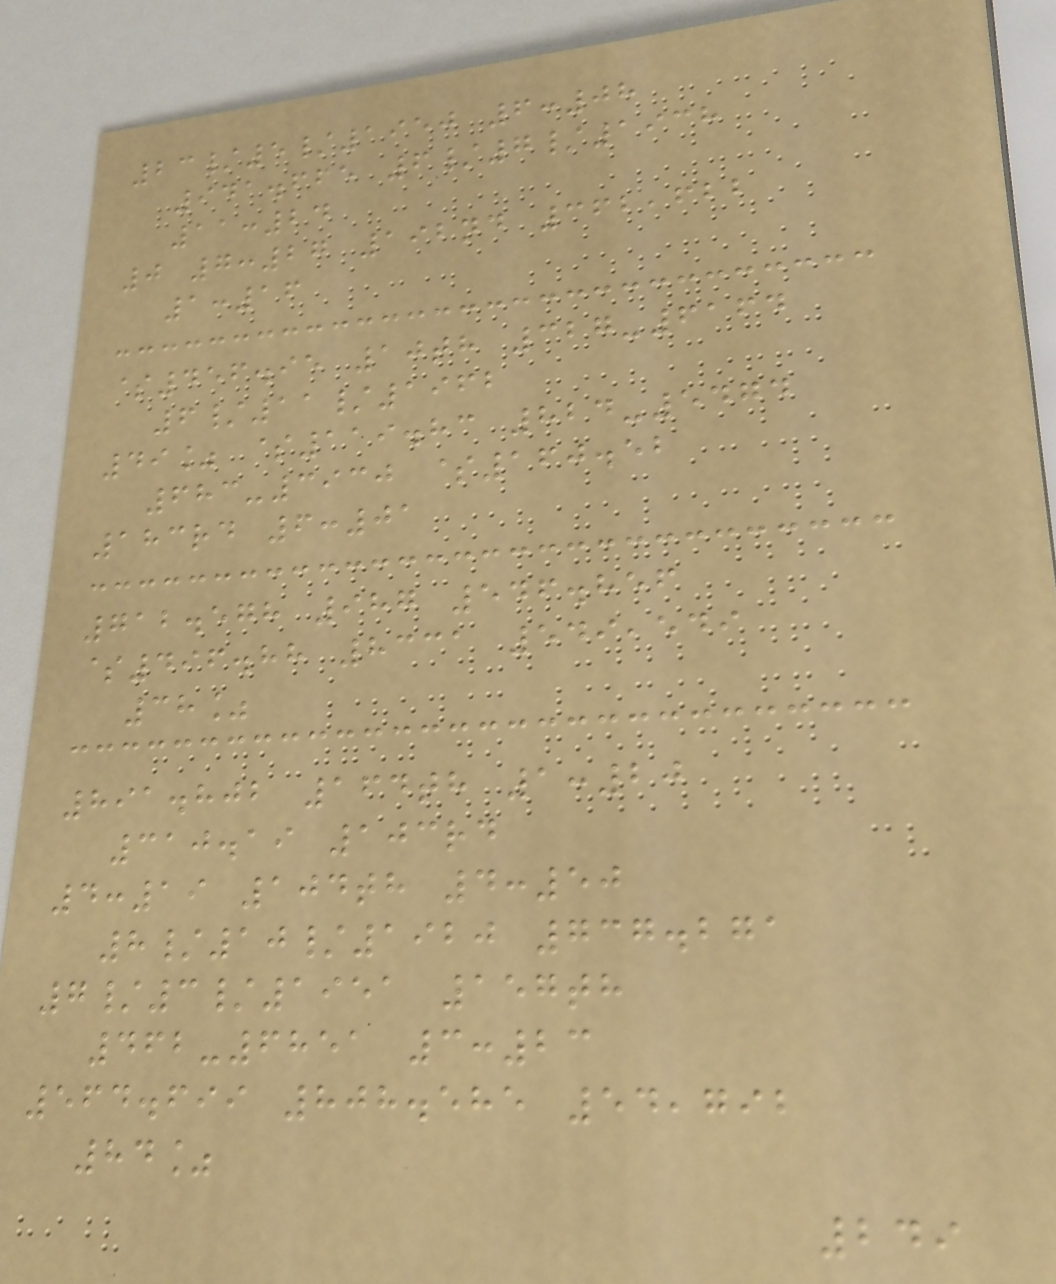23/5/1950 6:08
941.665 6/7/1938
11:24
0 7:27 192nd 362,622
1:16
$456.95 10th 327-6164
6/11/1962
49% $119.83 824-5474
683-3930 $160.52
183rd 6:01
712.578 987 546.856
$496.88 8331 549,549
38%
891.802 164th 1:20
310.19 103rd
4:19 104th 4:50
8/10/1920 737.271
7/3/1951 157th
462-6851 3:23
564.699 808.585 54,792
84%
249
